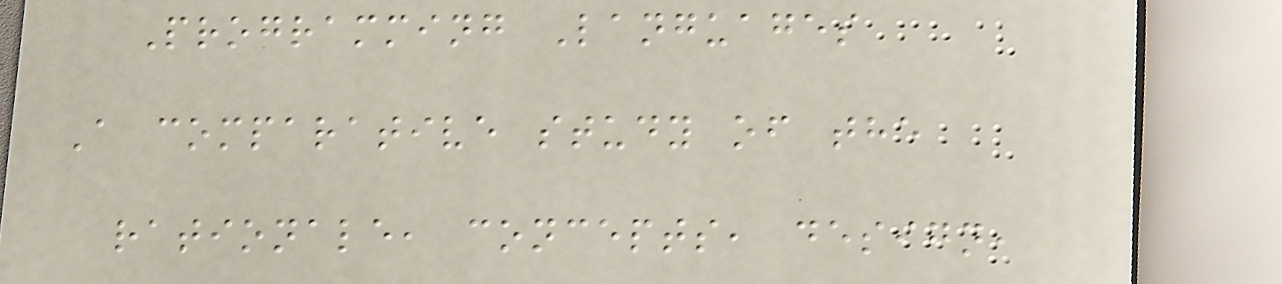Programming Languages
A comparative study of the
rationale, concepts, design,
